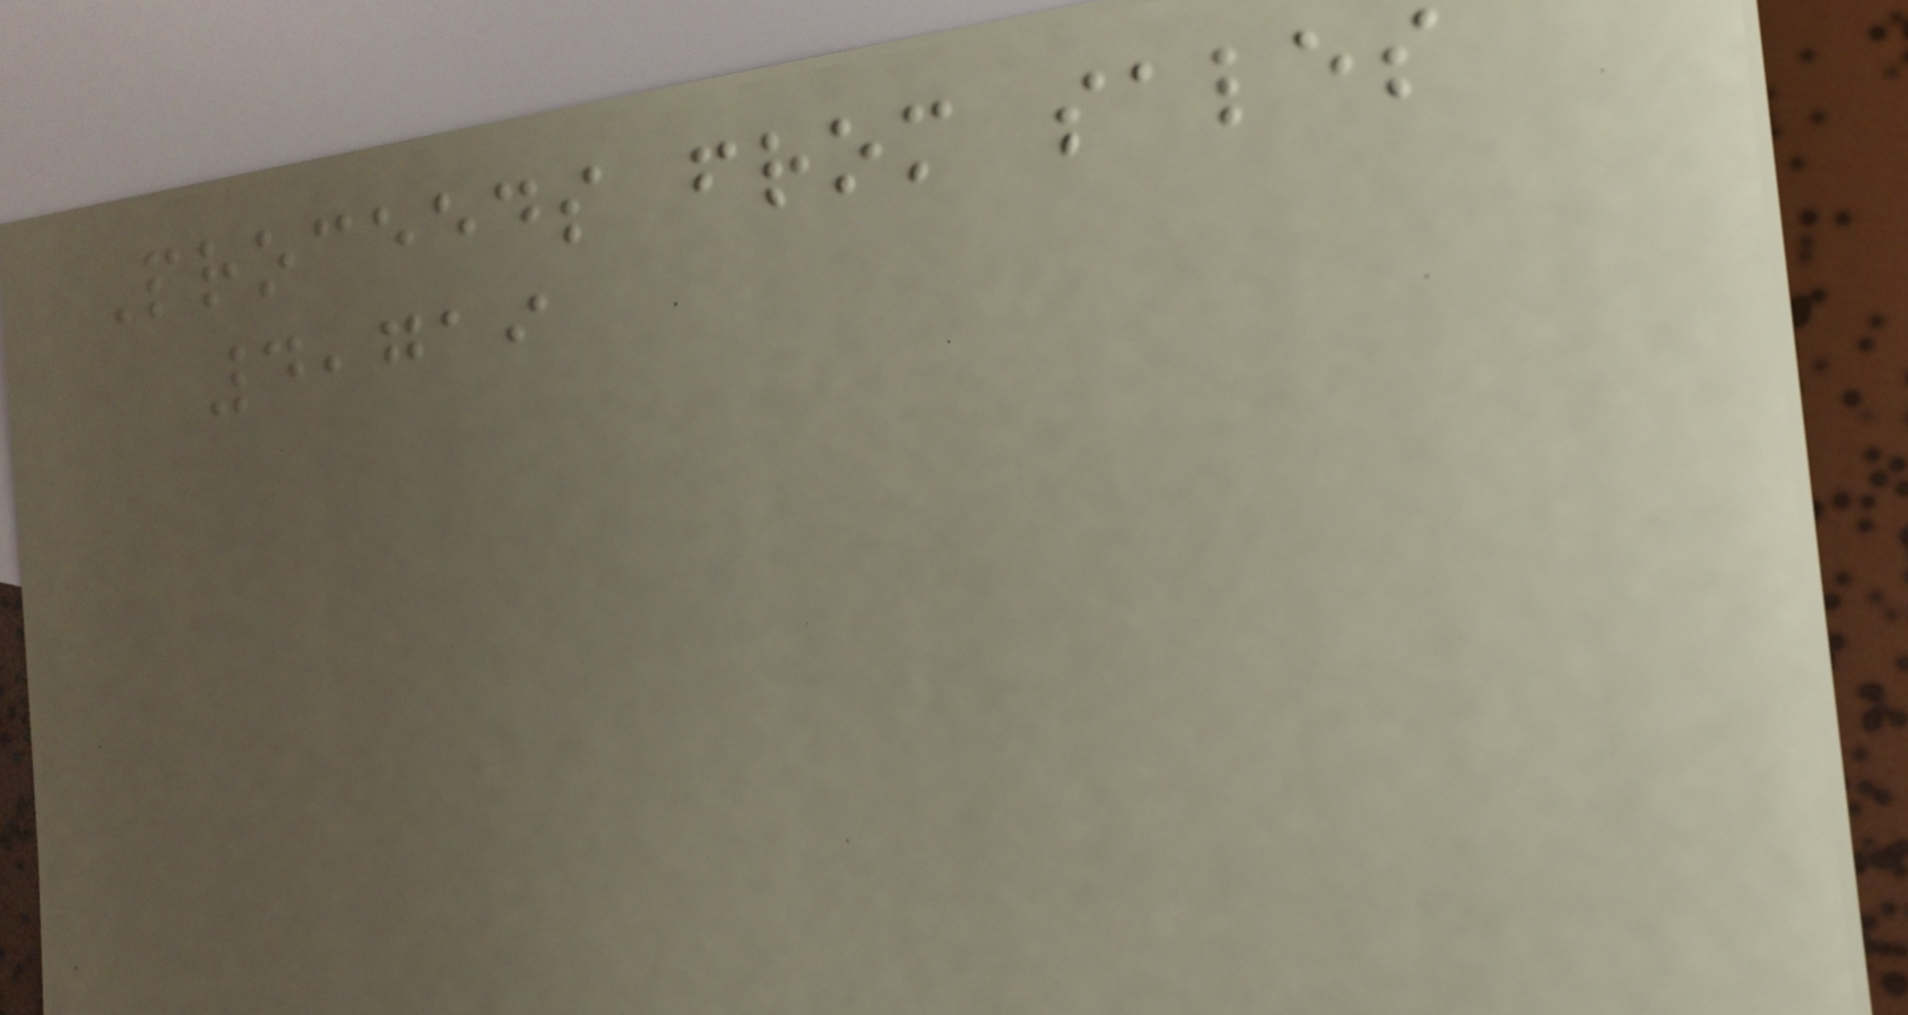Proceeds from sales
4,719
